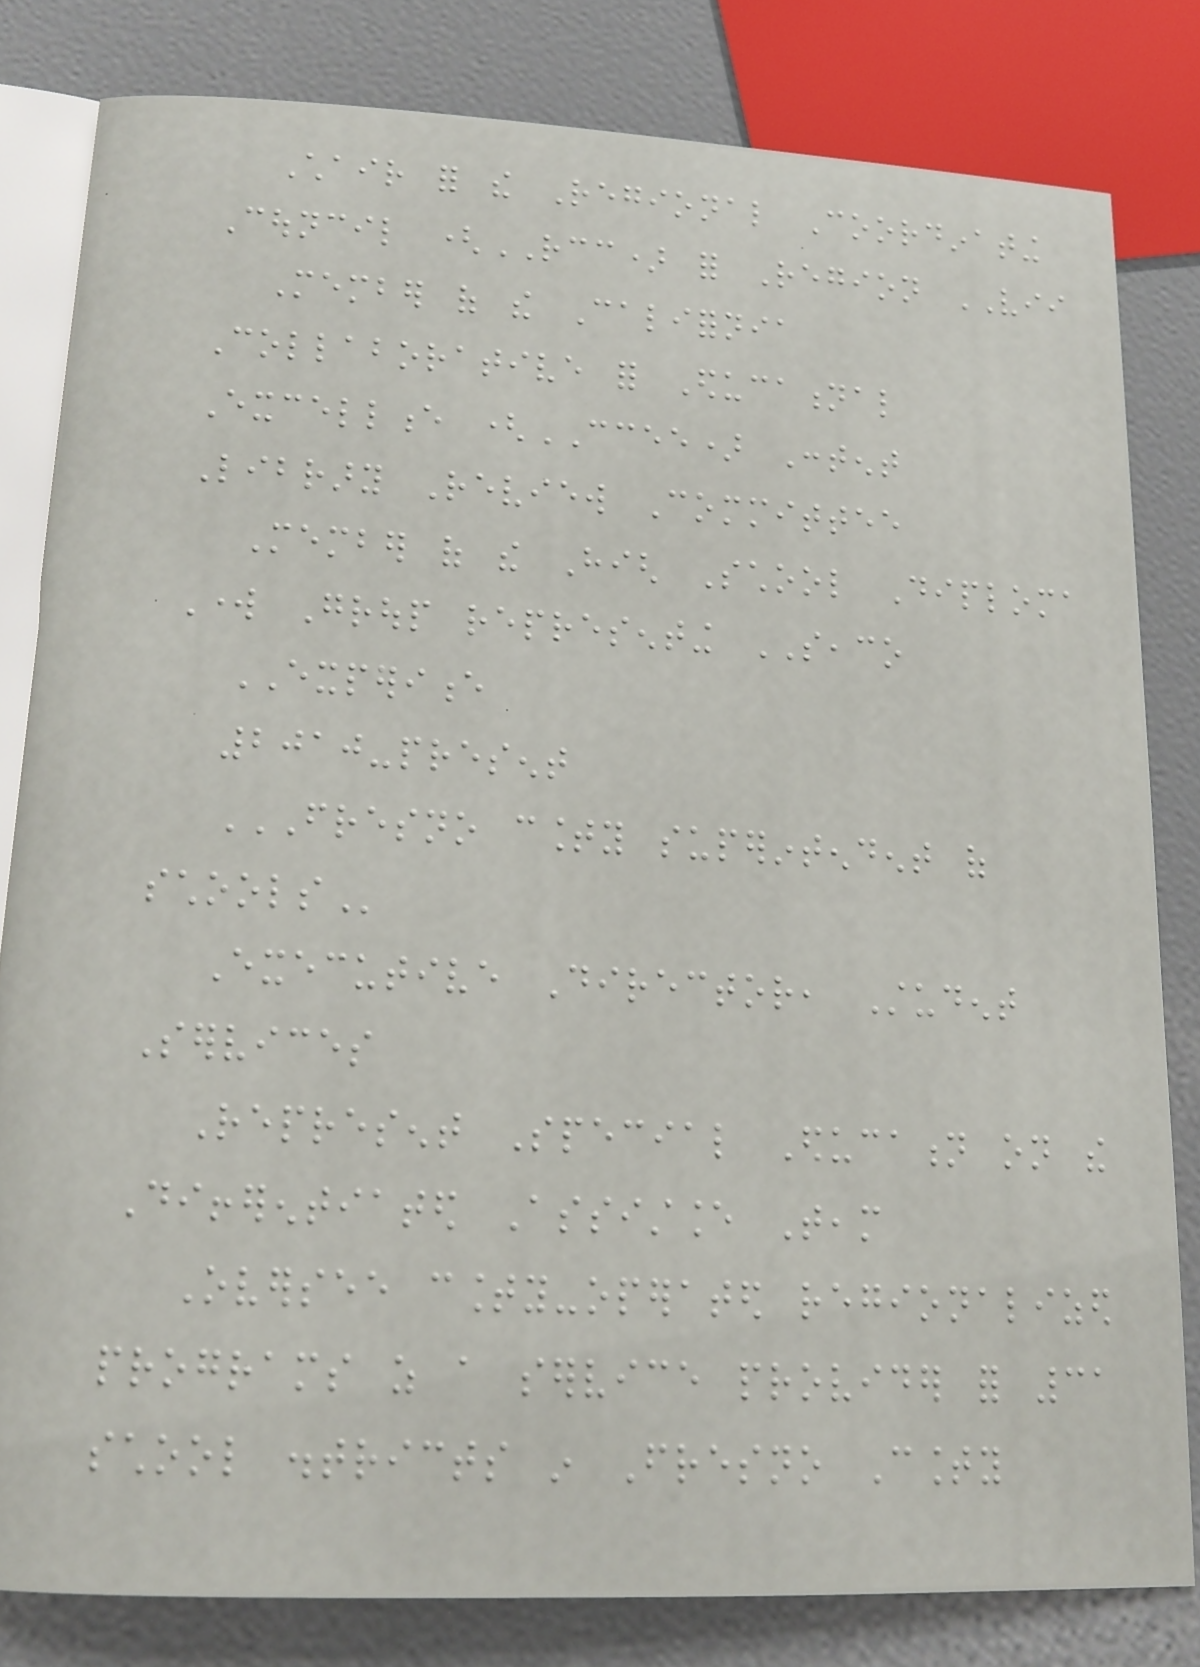Chair for the Regional Coordinating
Council (RCC) for Region VII
Member of the California
Collaborative for Educational
Excellence (CCEE) Content
Library Review Committee
Member of the High School Diploma
Work Group representing SEACO
EXPERIENCE
2010-present
FRESNO COUNTY SUPERINTENDENT OF
SCHOOLS
Executive Director, Student
Services
Represent Special Education on the
Differentiated Assistance Team
Oversee county-operated regionalized
programs as a service provider for 31
school districts in Fresno County
